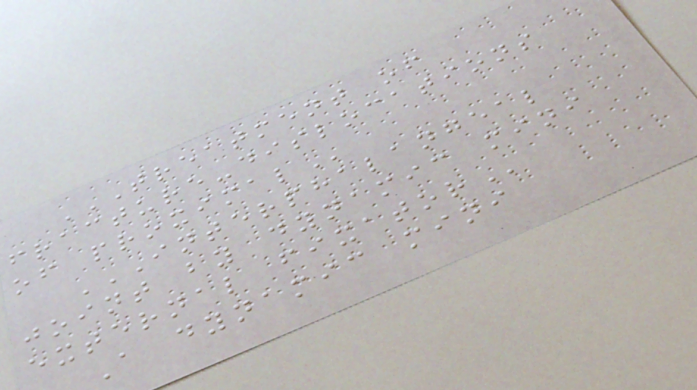TREATMENT OF
FRACTURE-DISLOCATIONS
OF PROXIMAL
INTERPHALANGEAL
JOINT BY DYNAMIC MINI
EXTERNAL FIXATOR
A dynamic mini
